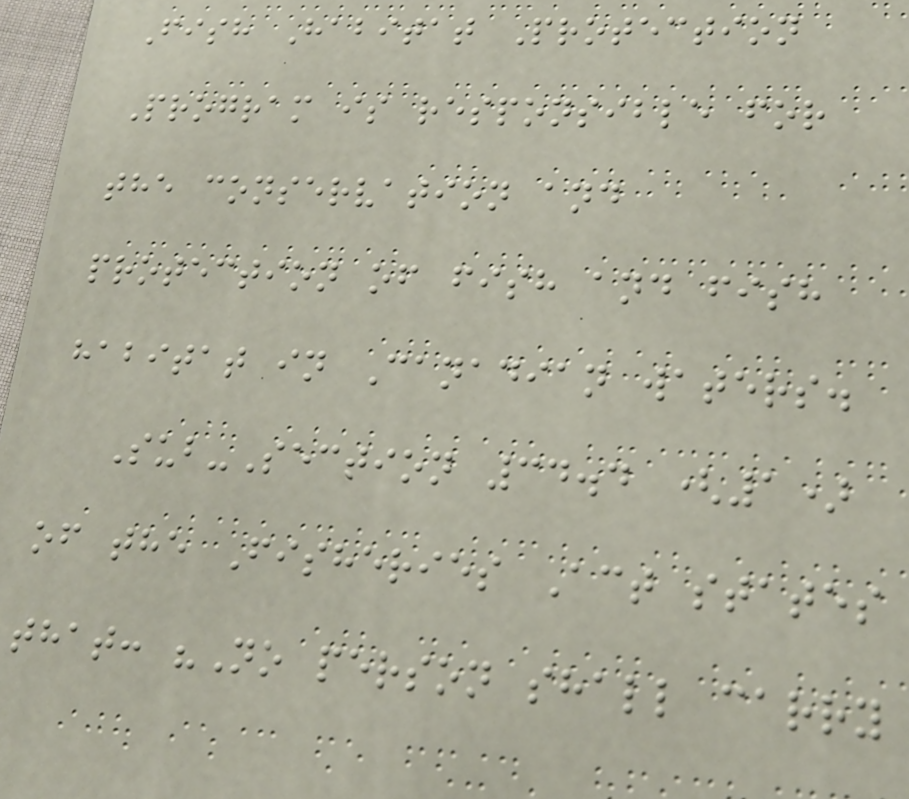Fish Habitat Protection
Program is responsible for
the conservation and
protection of fish and fish
habitat in Canadian waters.
Sub-Section 34.4 (1)
of the Fisheries Act states
that: "No person shall carry
